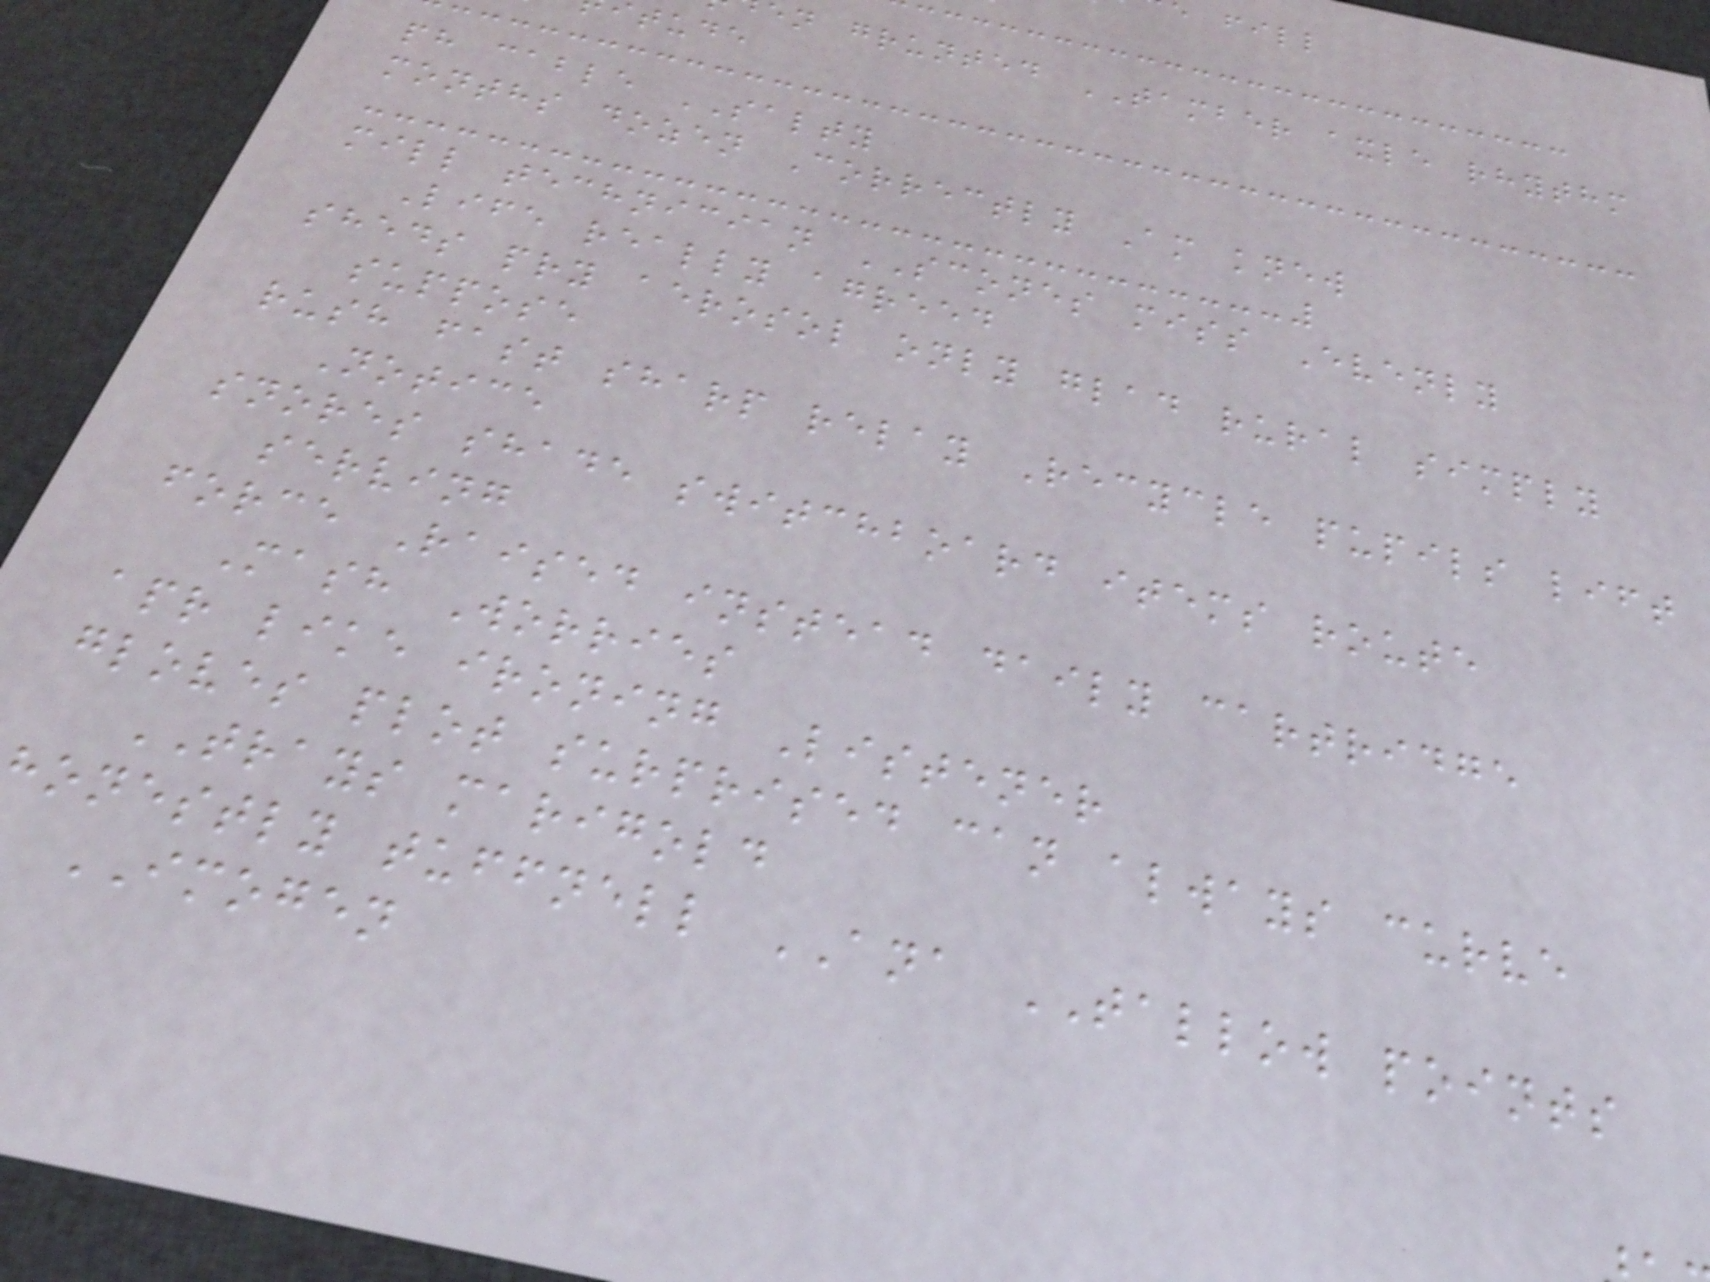en grunted TAMBER axle rhythm
tude
ph cable SALTY
months dozen Correctly Am knew
mill technician SCONES miss Evenly
Life really agreed
sheds pry aerosol only glad rural simply
suppose
rush fast sharp relay Recycle pupils lift
Notice
snores shade switchboard items route
serving
force Raised instead daily cartridge
Mash Worries
apr like ironing Listener
gloves plot surprised can always curve
TRAYS marigold
honestly tuffnell ANA TALLOW points
IMOGEN
